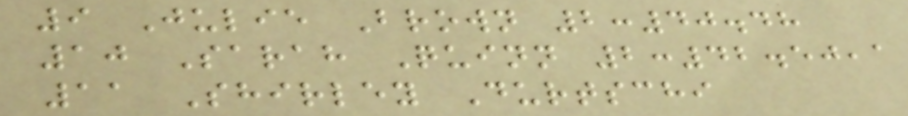9 Julie Brown 2:40.48
10 Sarah Quinn 2:42.50,1
11 Shirley Durtschi
